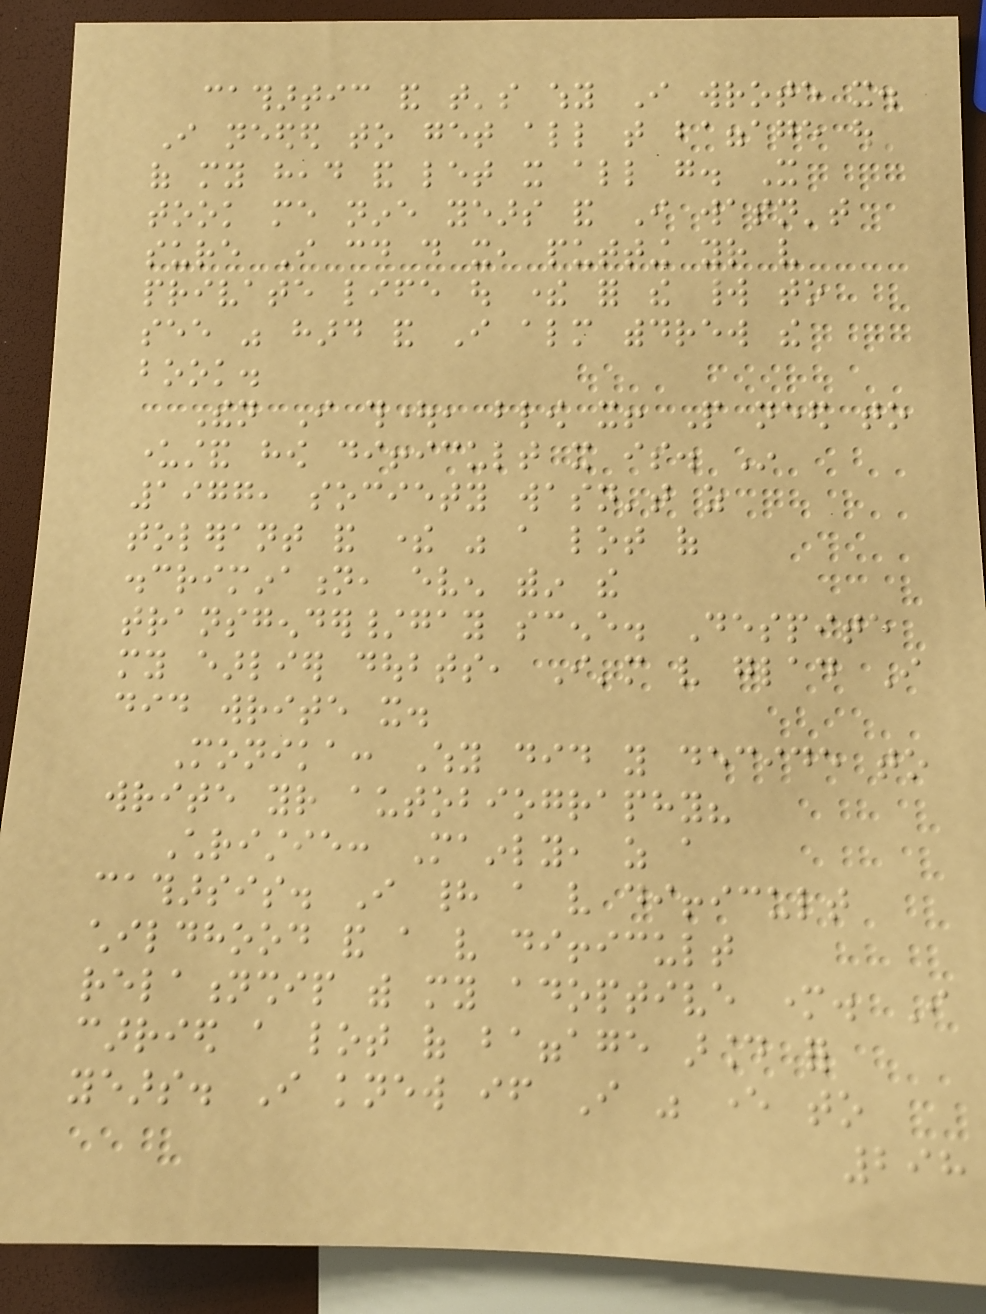cathartic and that's why I wrote it.
I needed to get all that baggage out
of my head and let it all go. It
took me nine years and I wasn't
sure I could do it, putting your very
private life out there for the world to
see was hard and I almost withdrew the
book.
Then I thought, blow it! People need to
understand how difficult it is. In
1977, society wasn't as
tolerant and there was a lot of
discrimination, even within the
transgender/gay scene. Despite
my earlier doubts, I'm very glad I
did write it.
Monika: Why did you decide to
write your autobiography?
Christie: Mainly, as a
catharsis. I had a very difficult
childhood and a very difficult
relationship with my adoptive mother. I
carried a lot of baggage around for
years. I knew if I was ever to
298
